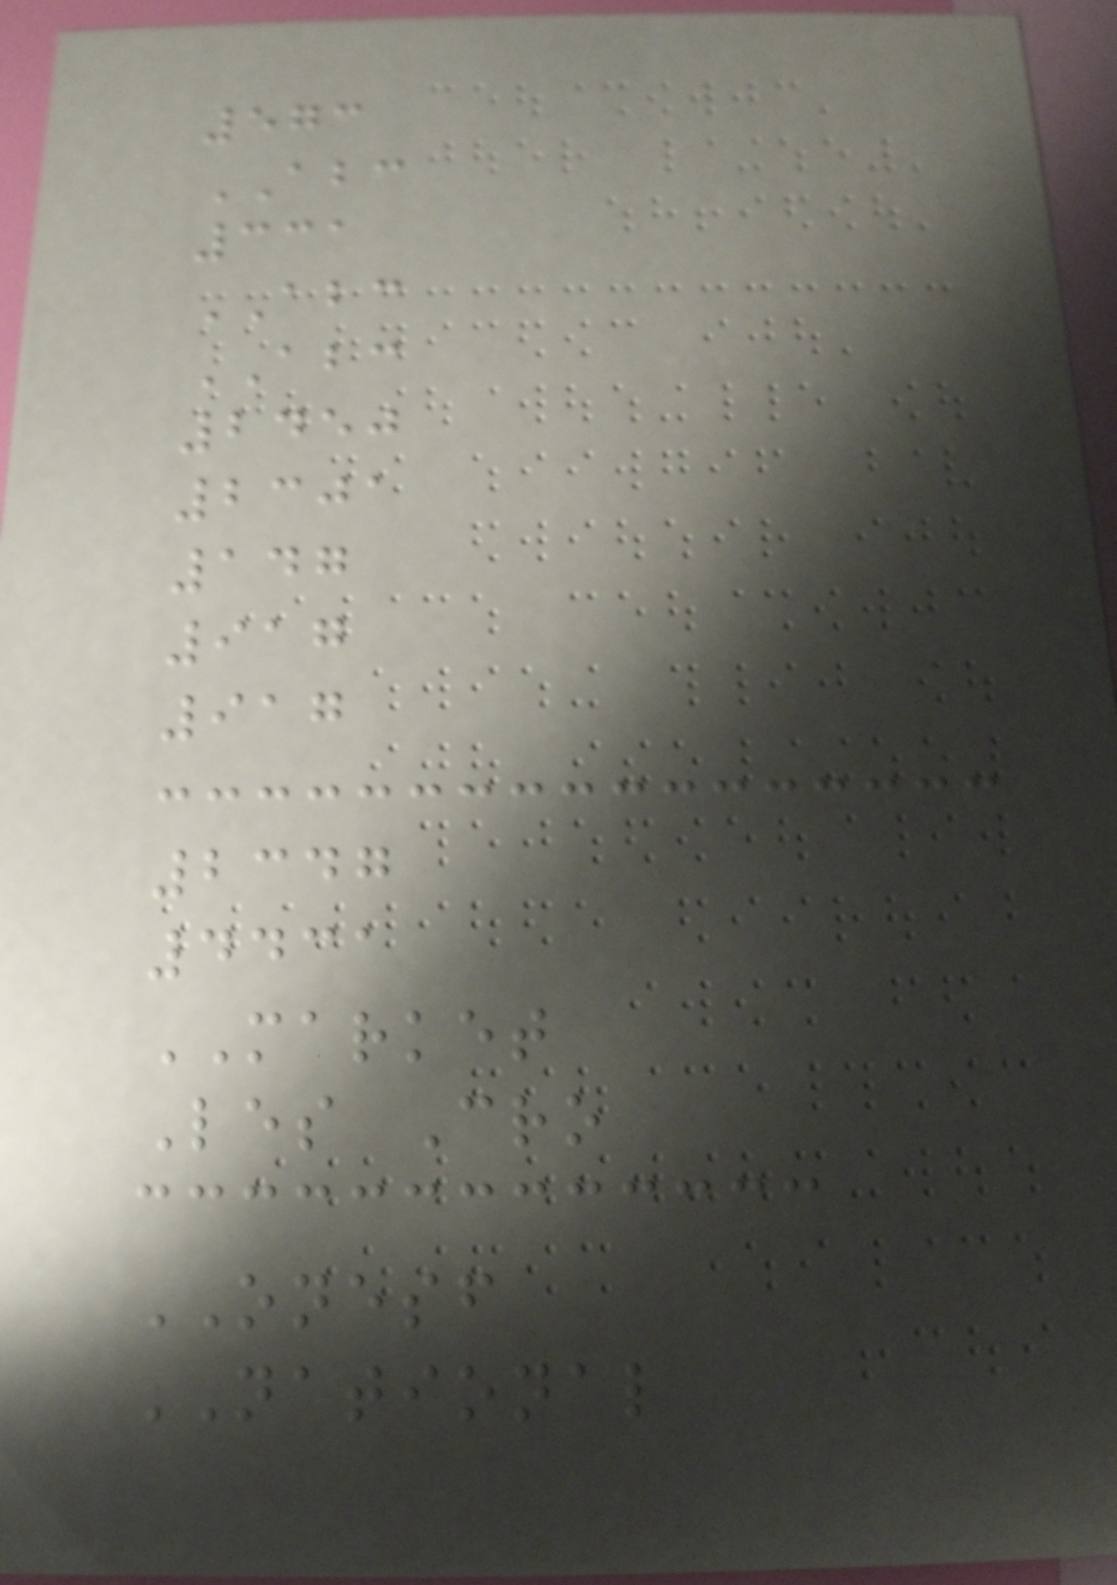573
ABC
331
ABC
ABC
2450
2301
147
917
917
2347
4431
MARKET
Les Cro
ONESF
NATIONAL
